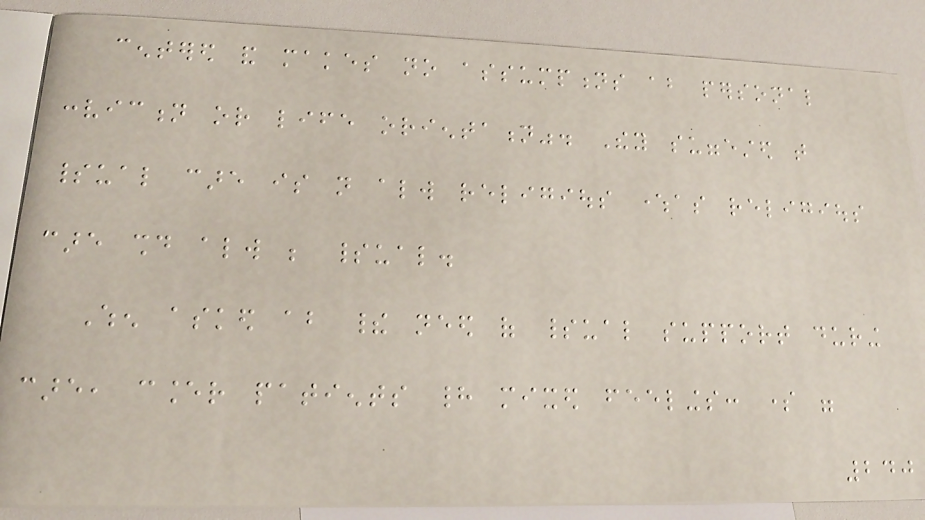centered and makes no assumptions about personal
conviction or life orientation". They suggested that
spiritual care is not always religious whereas religious
care should always be spiritual.
When asked about their need of spiritual support during
care, cancer patients had mixed feelings: some were
240
